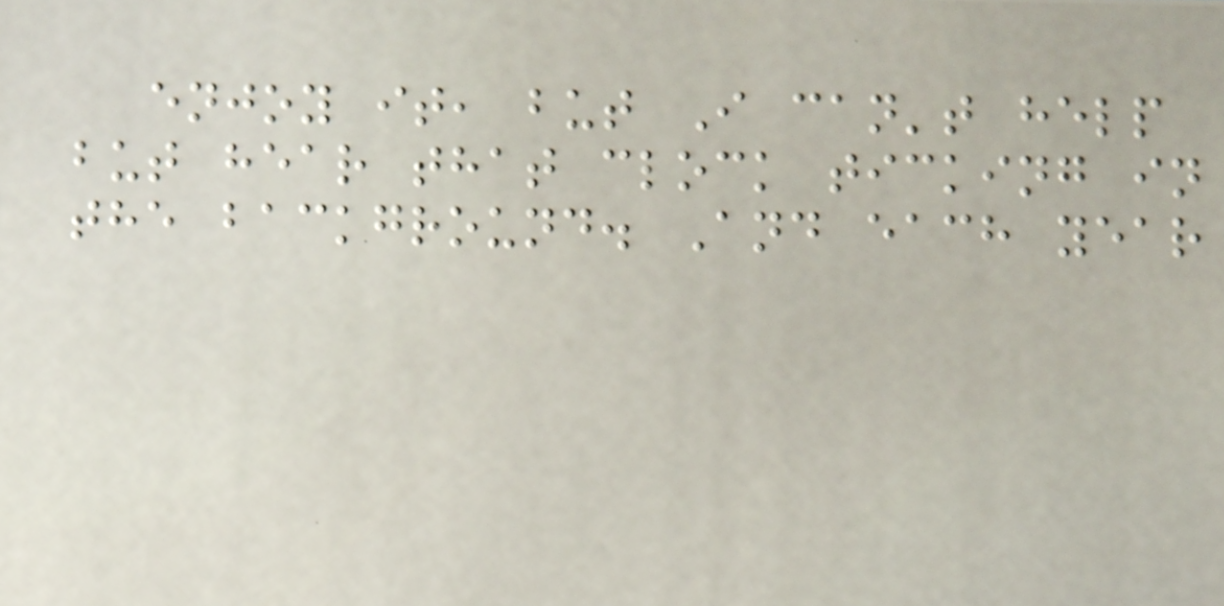enjoy it, but I can't help
but hear that clock ticking in
the background. And each year
